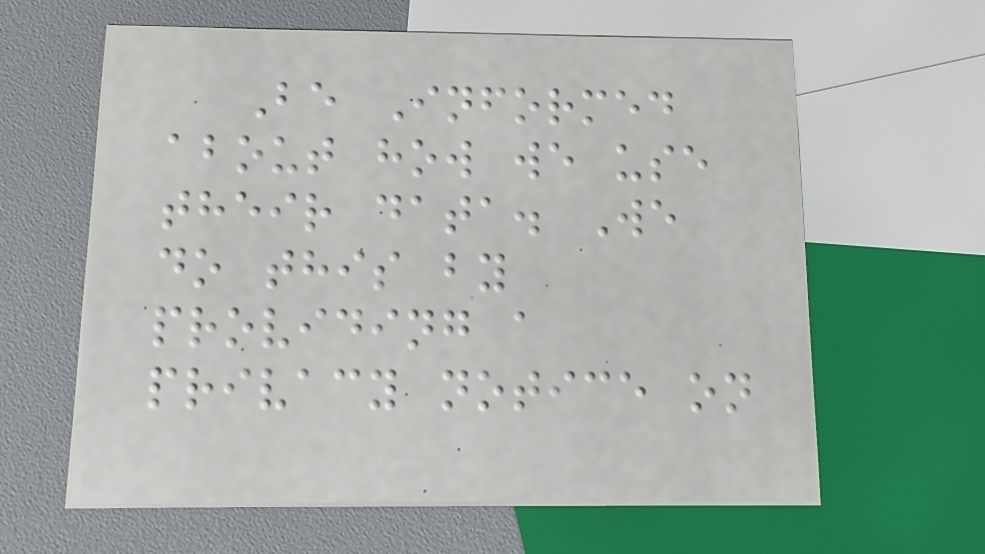Be Informed
about how we use
their data. We
do this by
providing a
privacy notice on
